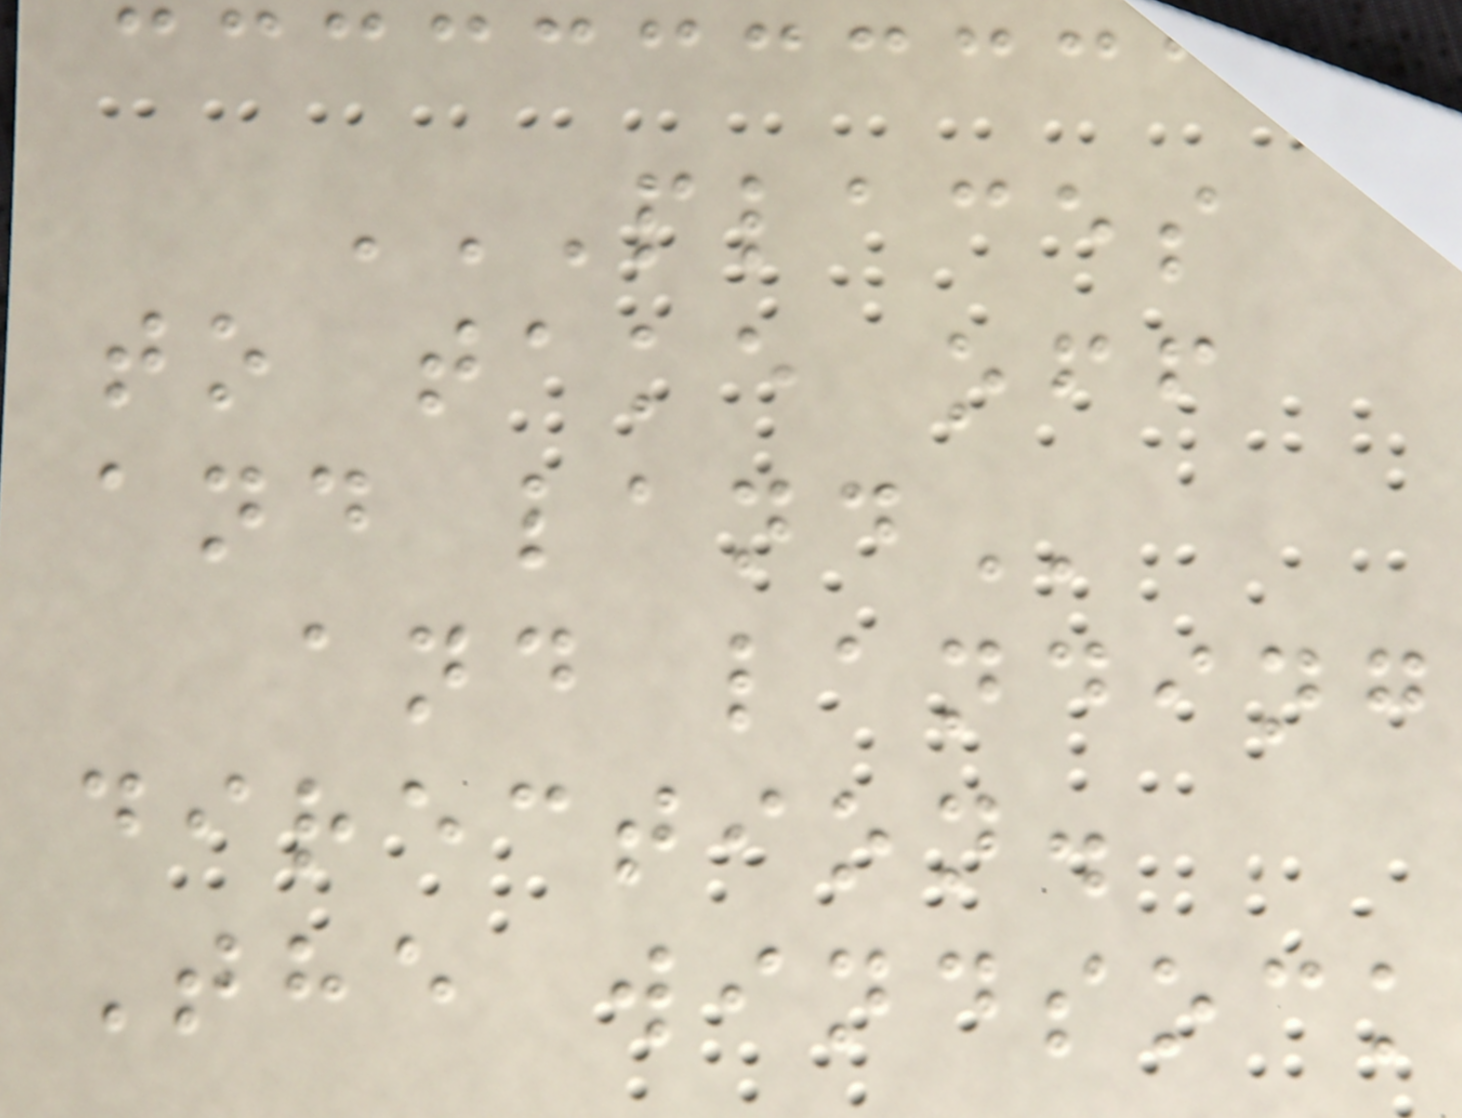PLACES
TO TAKE OFF
AND LAND
and landing
direction.
The windsock
